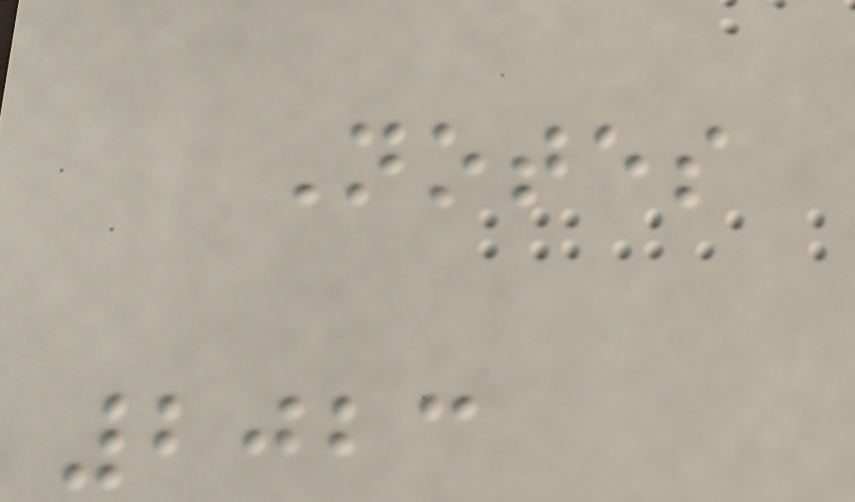Notes
2023
